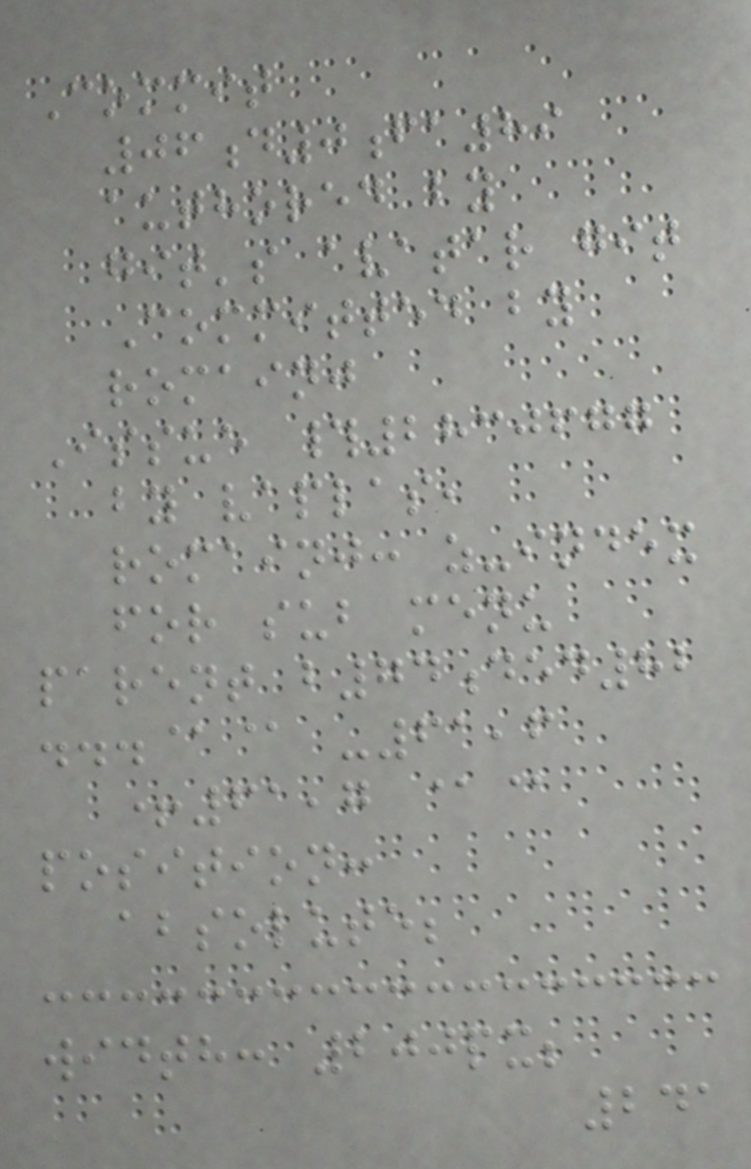Commit
06d0fa89
authored by
git's avatar git
Committed by
romainj
Issue #2830677
by vaplas,
romainj: z-index
for sub menu
parent b74ded82
...@@ -61,6
+61,7 @@
position:
absolute;
width: 200px;
241
